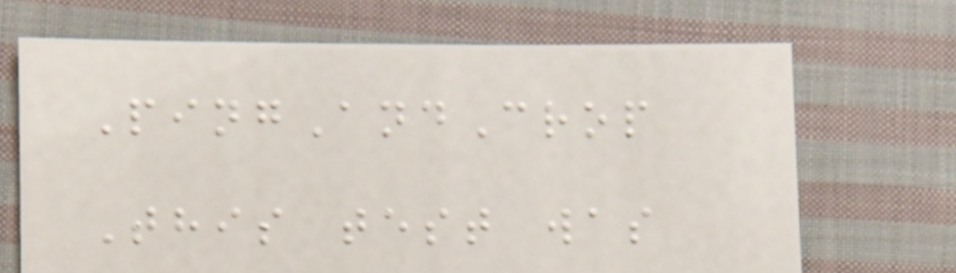PingAndCrop
This test was
